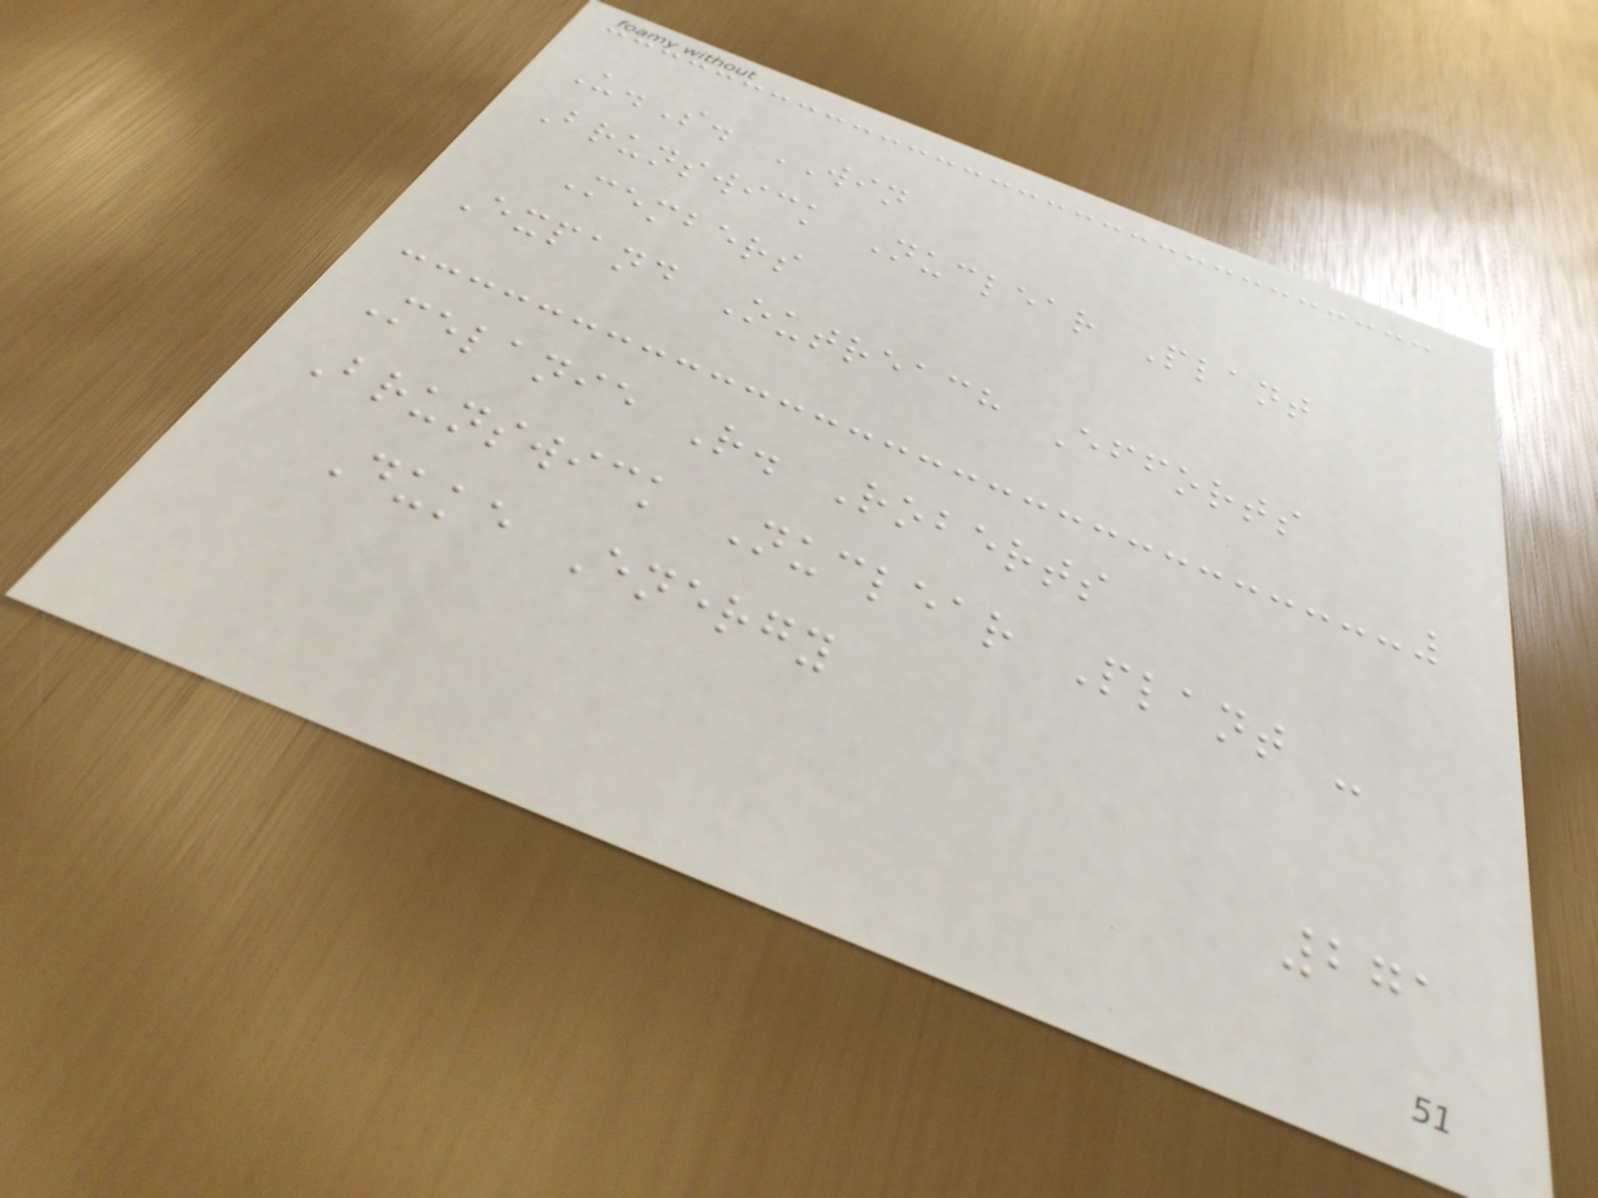U.S. WIN
Brunswick Nuclear Plant
Members
Expand Outreach Efforts
Melanie R. Roberts
Brunswick Nuclear Plant -
Duke Energy
271
